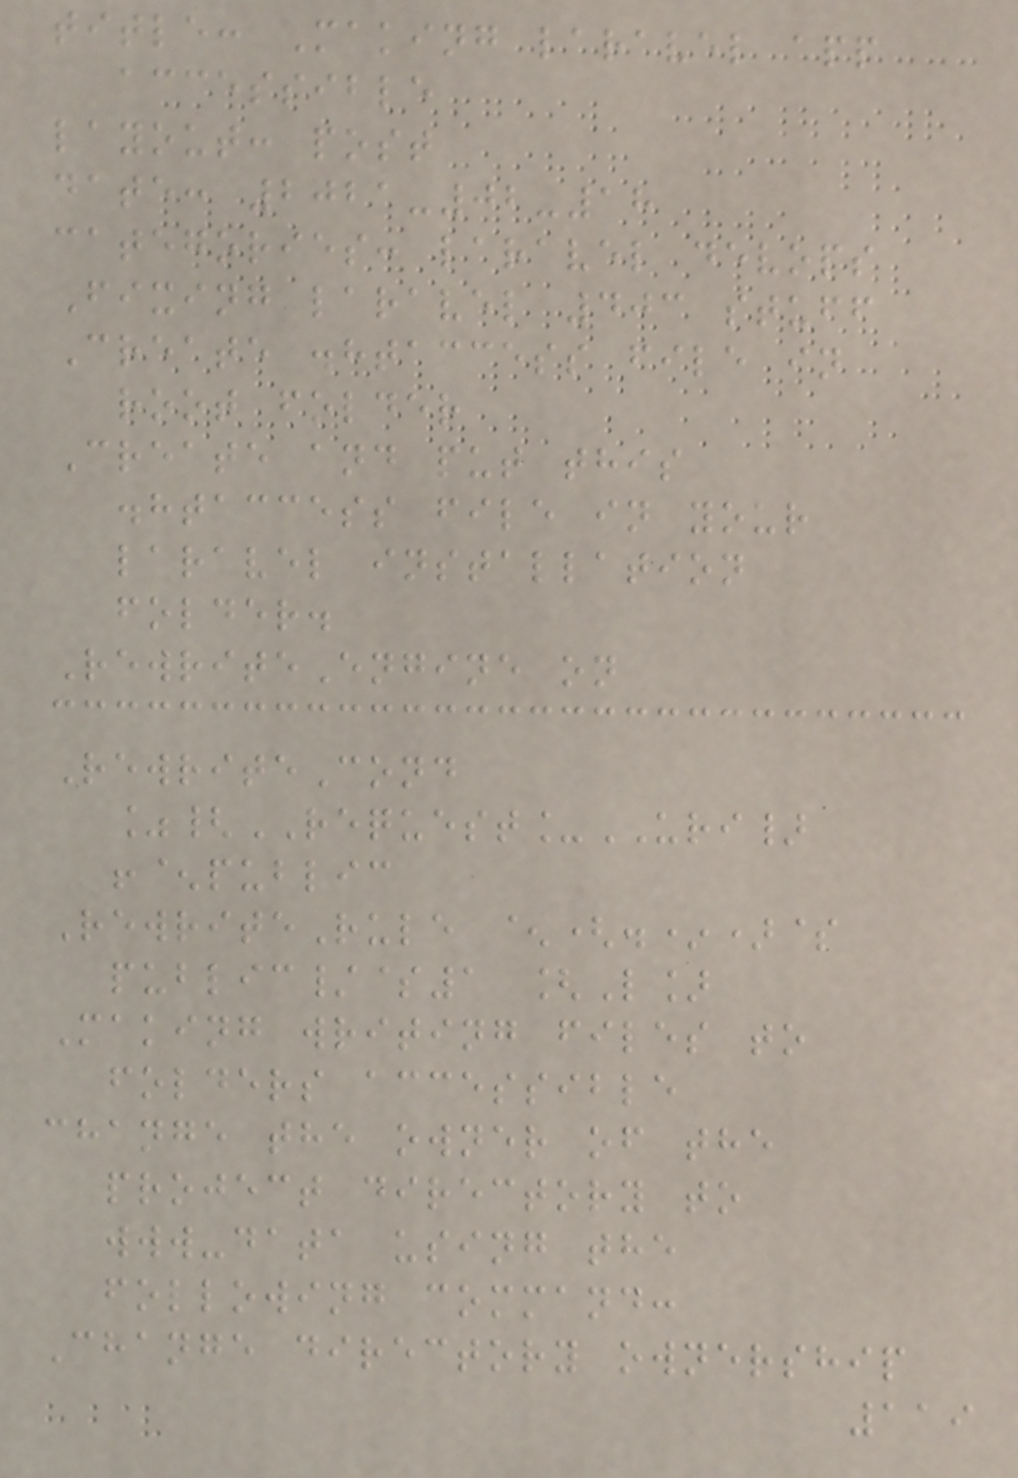title: Making laravel app
accessible
layout: post
date: 2021-02-18
categories: laravel devops
Fixing laravel 403 stuff
Create .htaccess file in
root folder
Create and put this
.htaccess file in your
laravel installation
folder.
RewriteEngine on
RewriteCond
%{REQUEST_URI}
!^public
RewriteRule ^(.*)$
public/$1 [L]
Making writing files to
folders accessible
change the owner of the
project directory to
www-data using the
following command:
Change directory ownership
119
